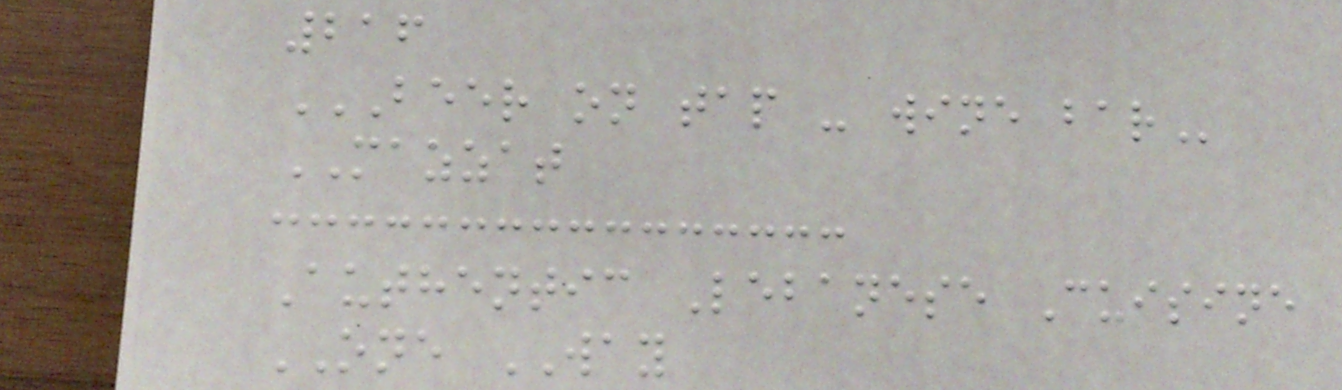216
BEER ON TAP - WINE BAR
MAZZAT
Authentic Lebanese Cuisine
ONE WAY
